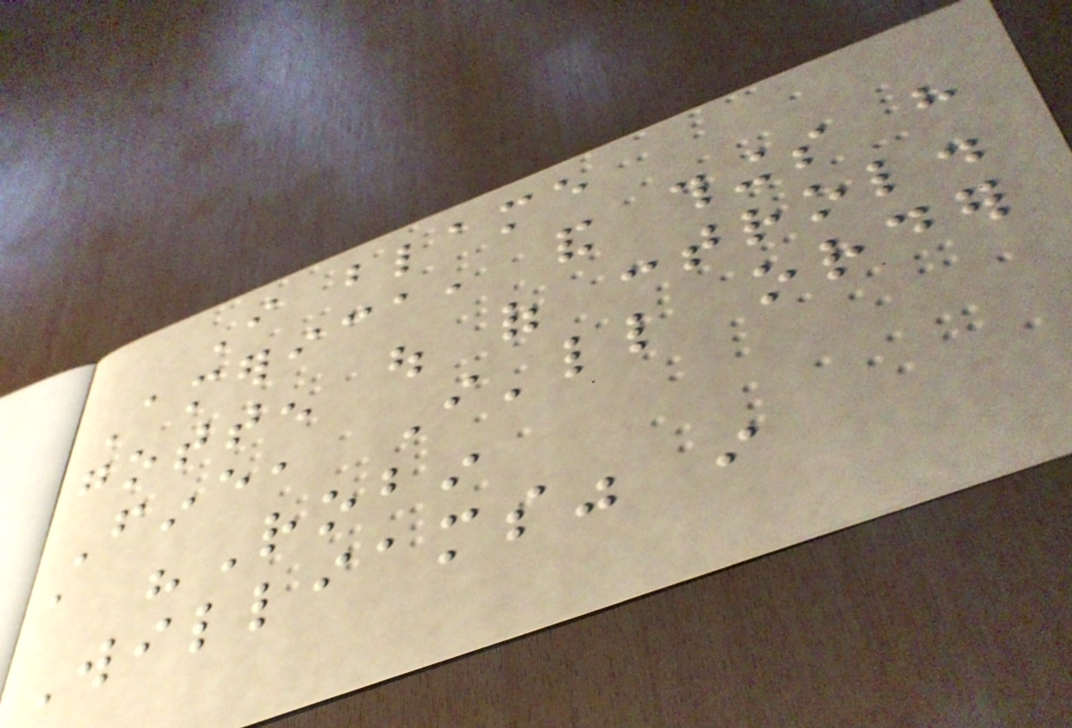I blame
America, and things have
gotten out of control.
Fine, I'll order
a "Robin
Williams" in
